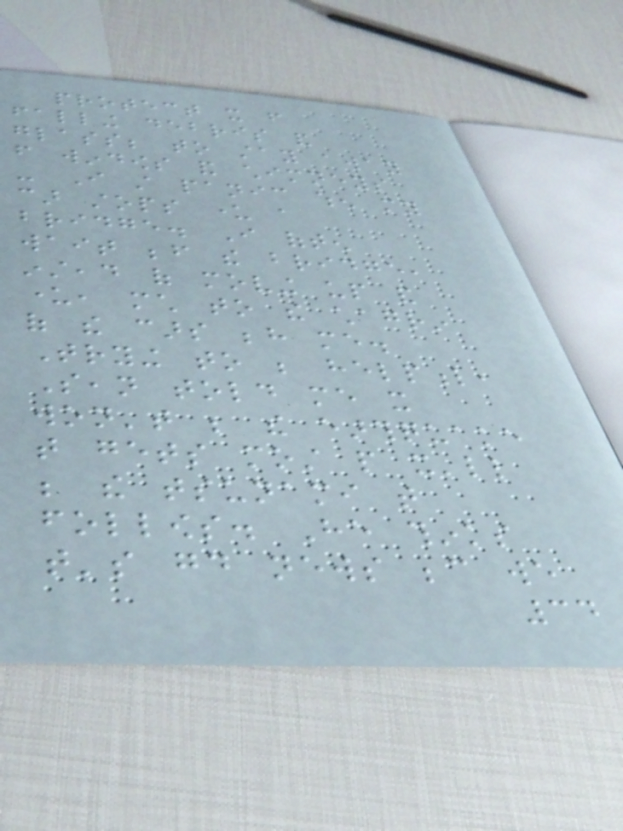protect it from
falling debris and
glass; to stay away
from windows and chimneys
- I still panic when my
car stops under a
bridge. I often
wait before the bridge,
instead of moving up and
under, much to the chagrin
of the cars behind me.
Trying to be helpful,
Sean told me it
won't be the earthquake
that gets most people it'll
be the tsunami that
follows. He thinks
that's good news because we
34
